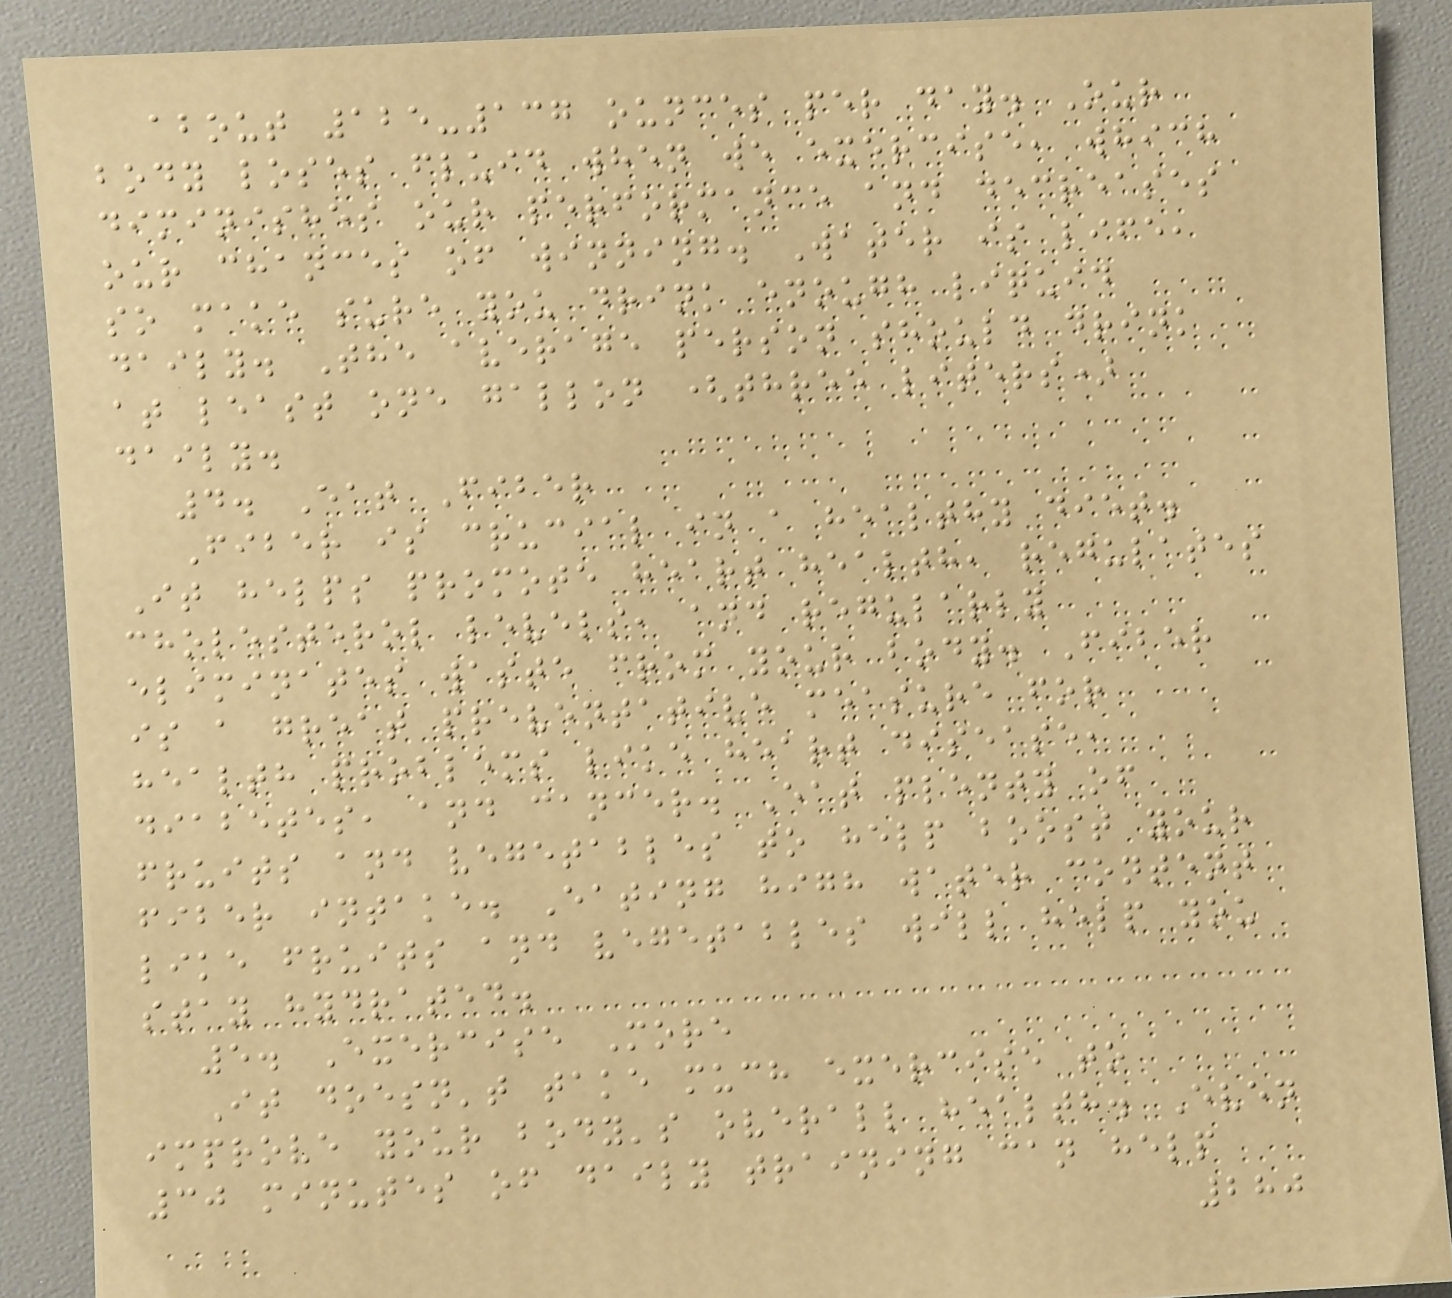about 125-137 ounces per day. Our
body loses fluid when we exercise, which
diminishes our performance and decreases
our chances of winning. Water is life,
so make sure you drink enough liquid
daily. The average person should drink
at least one gallon (three liters)
daily.
4. Eat Fiber
Fiber is crucial in a healthy diet.
It helps promote heart health, regulates
cholesterol levels, and regularly
eliminates waste from your body. Fiber
is a great preventative measure for
health problems like heart disease,
diabetes, and cancer. Eat plenty of
fruits and vegetables to help boost your
fiber intake. Eating high water content
like fruits and vegetables will help you
stay hydrated.
5. Exercise More
It doesn't take much exercise to
improve your body's overall health. Even
30 minutes of daily training can help
280
